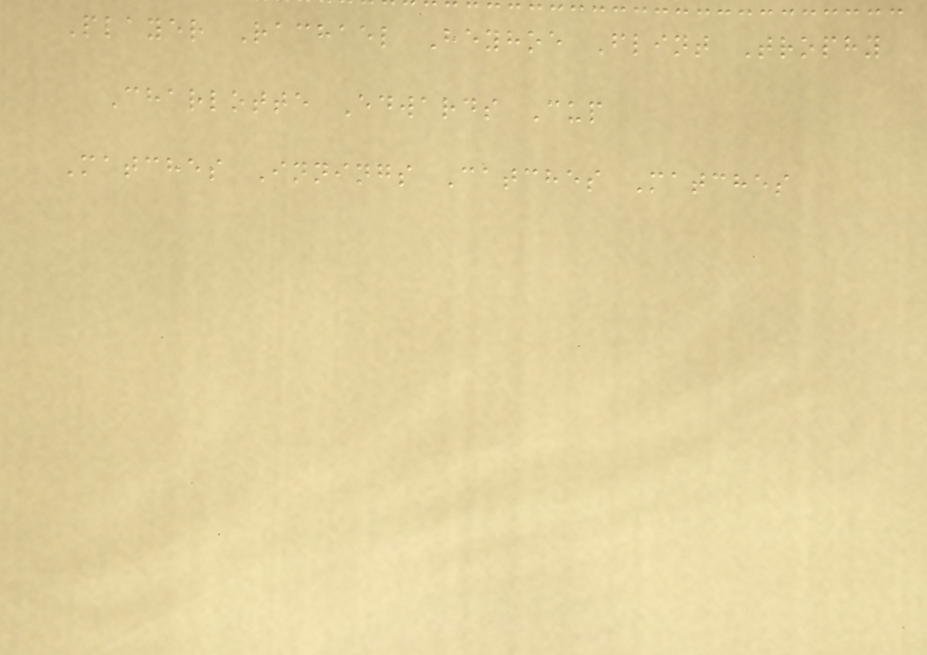Player Rachael Heyhoe Flint Trophy
Charlotte Edwards Cup
Matches Innings Catches Matches
